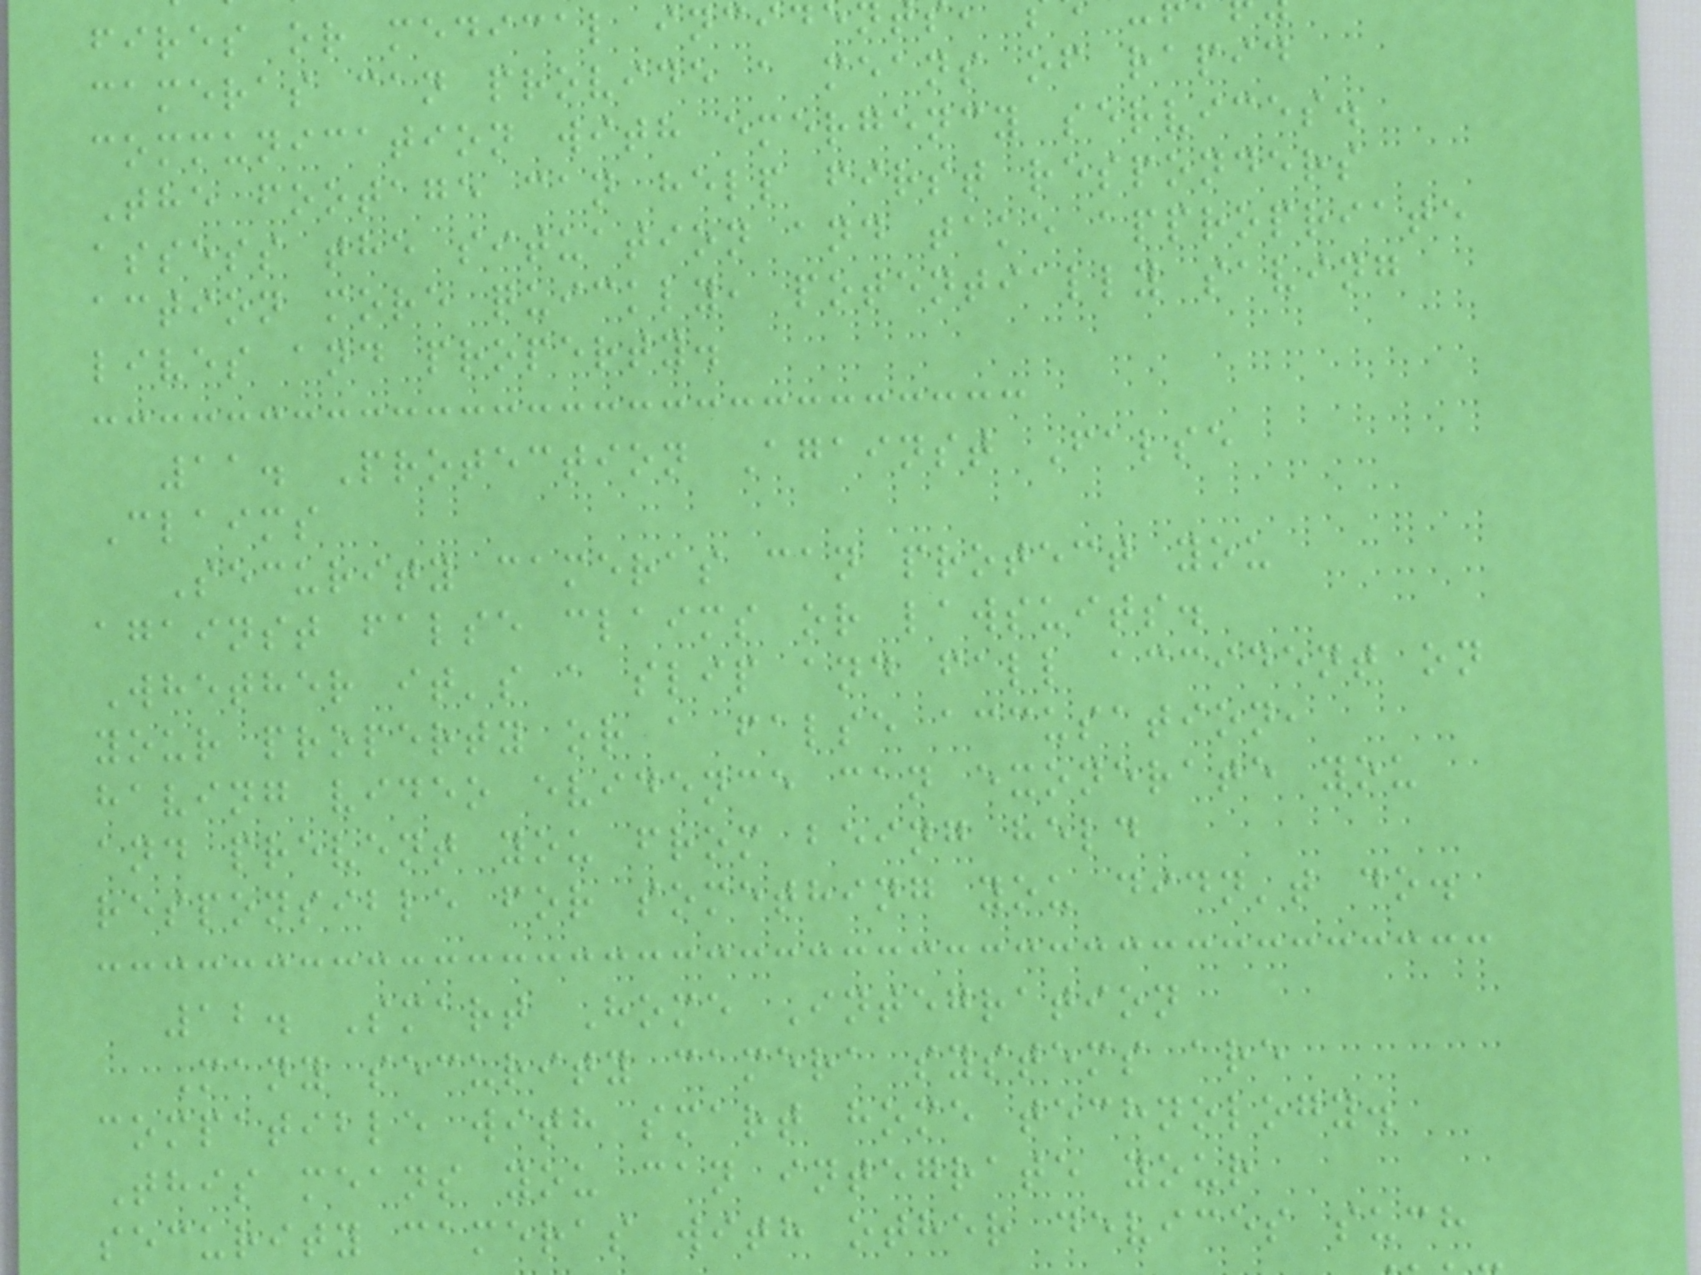fires or medical incide
cameras can provide a means of rapid
communication with emergency services.
The footage can help first responders
assess the situation and take appropriate
action more quickly, potentially saving
lives and property.
11. Protection Against False
Claims
Security cameras can protect you
against false claims or lawsuits.
Whether it's a slip and fall accident on
your property or a false accusation,
having video evidence can exonerate you
and prevent you from being held
responsible for something you didn't do.
12. Smart Home Integration
Many security camera systems are
compatible with smart home technology.
This means you can integrate your
security cameras with other devices such
